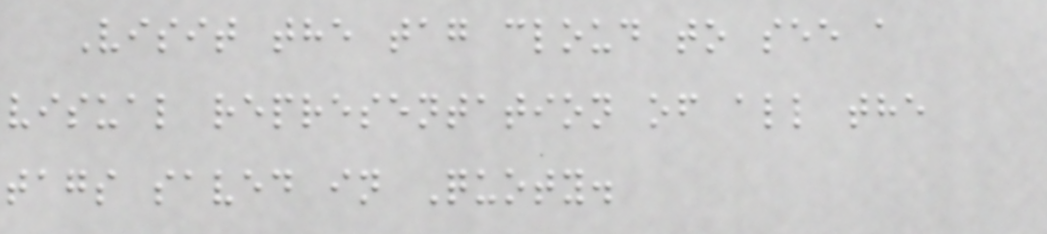Visit the tag cloud to see a
visual representation of all the
tags saved in Quoty.
